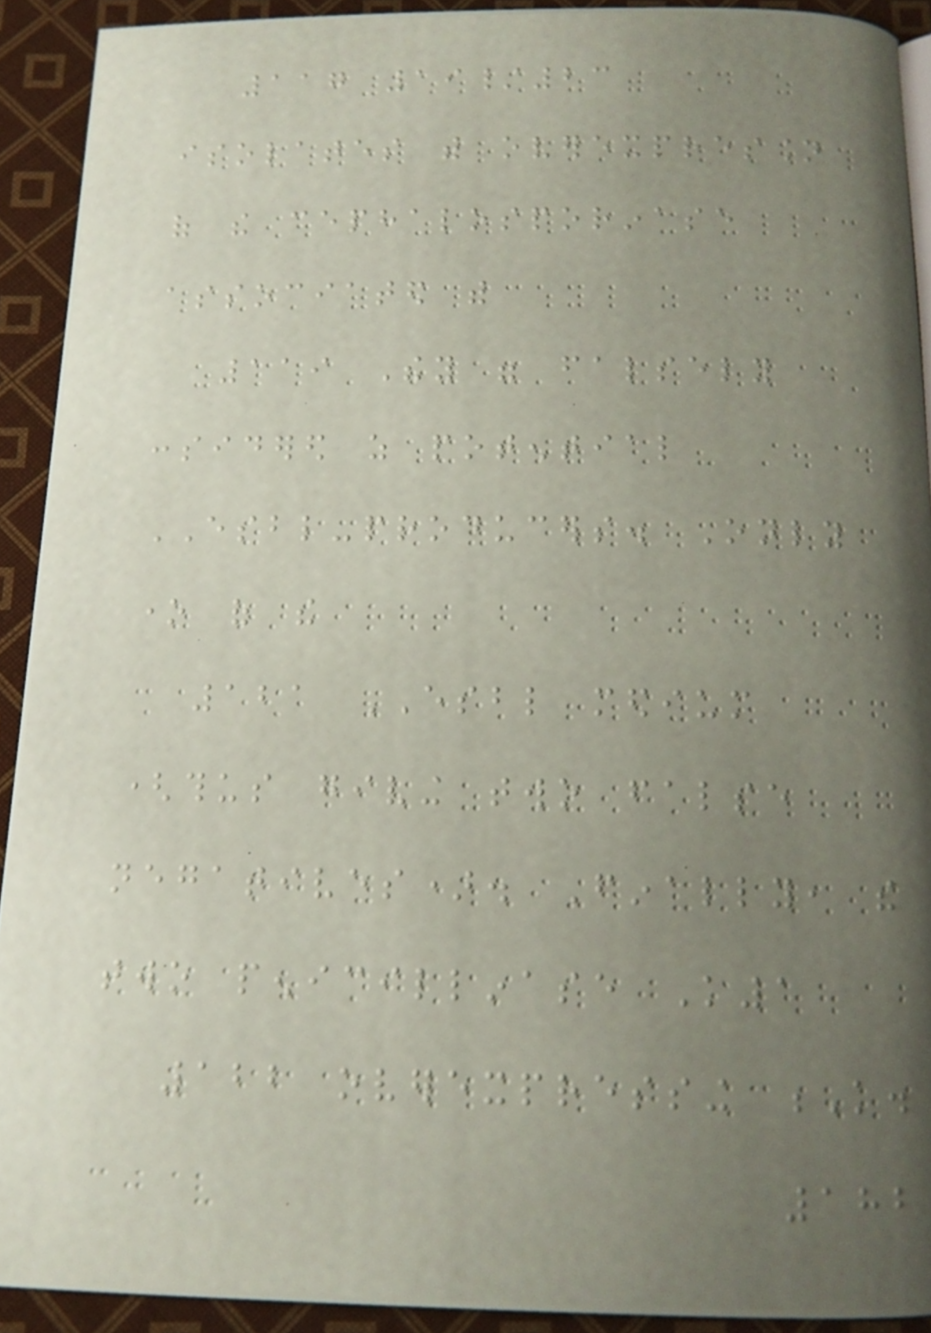117 19/23
isolates with overexpression
of the cephalosporinase
associated with
119 They were falsely
considered as potential
ESBL-producers. Only
one of the
121 ESBL medium
(thus giving two false
negatives). Finally, the
two penicillinase K1
122 overexpressing K.
182
